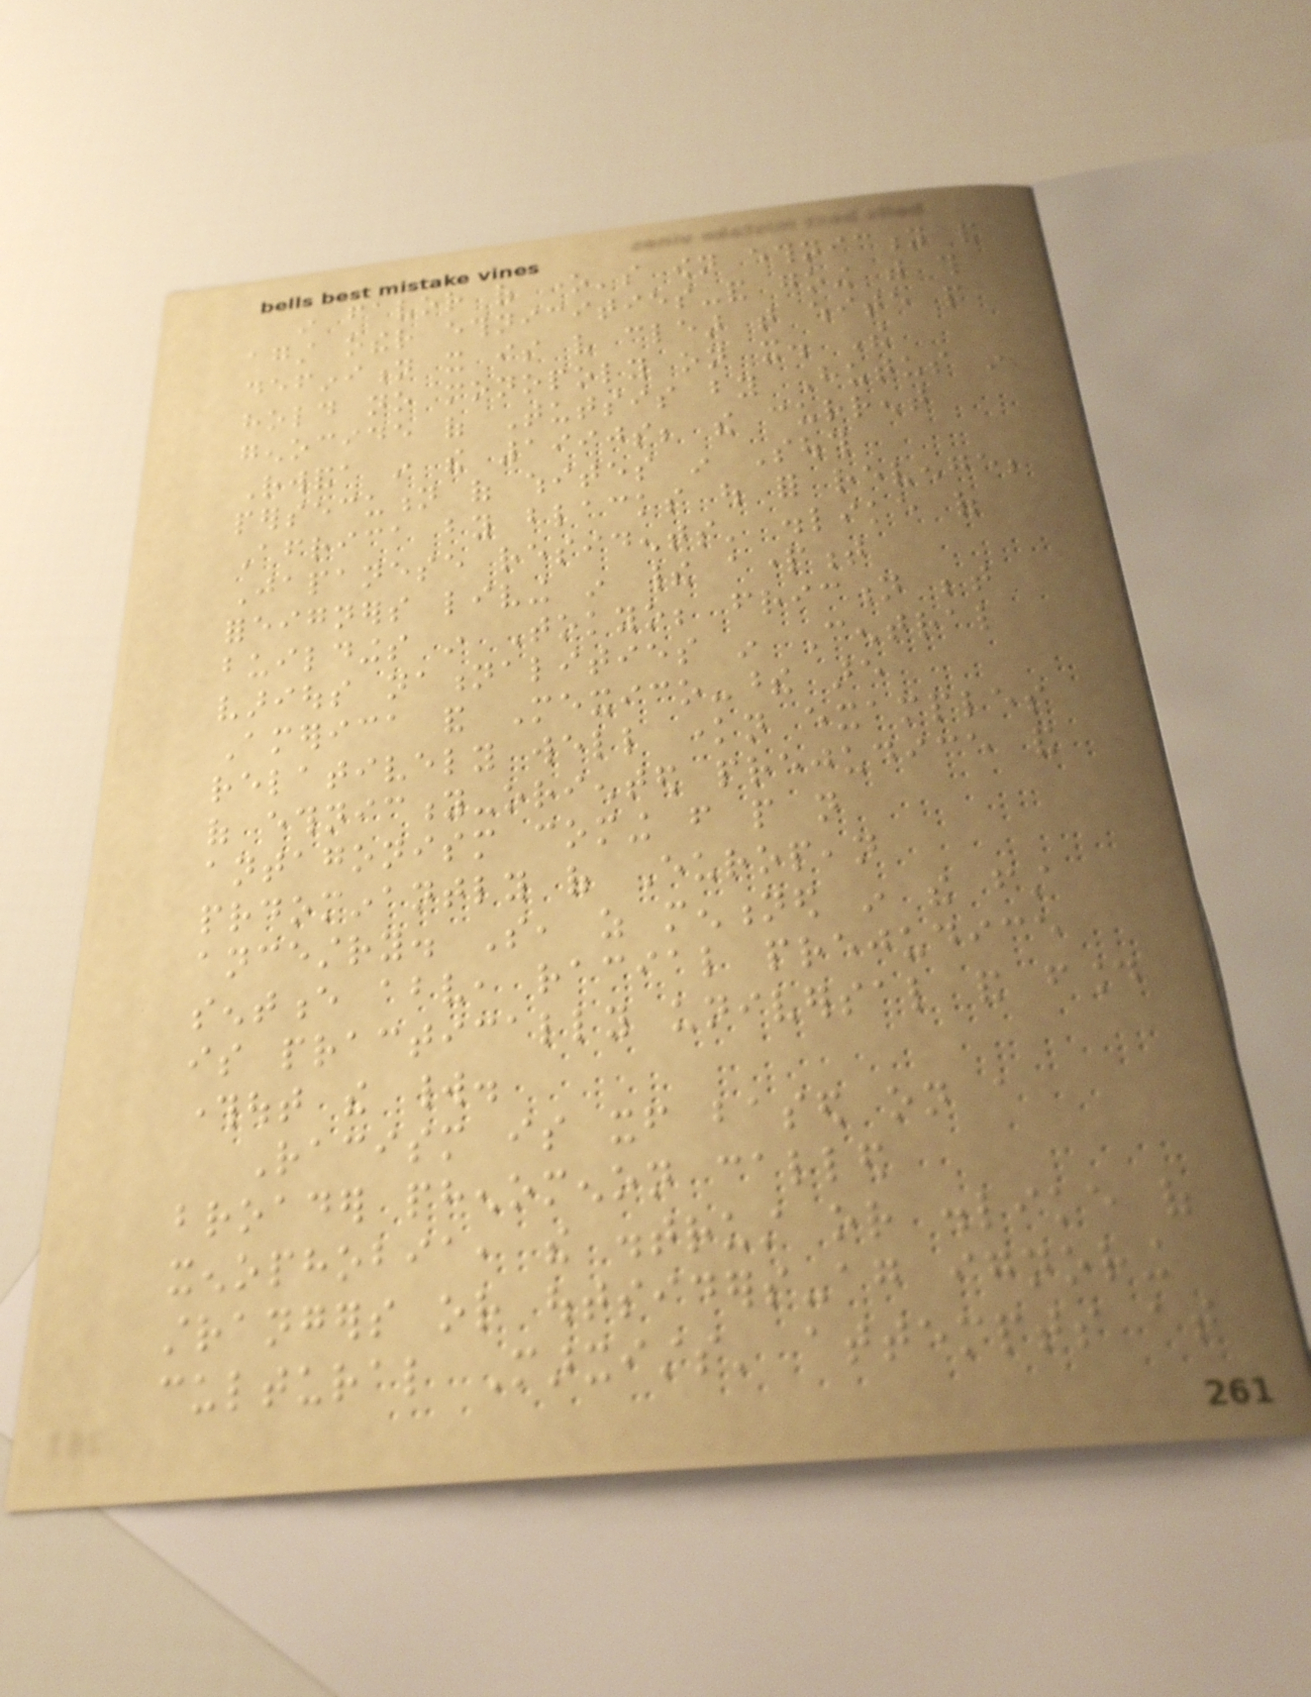in favor of one's own ethnicity and
against other ethnicities-and going with this
definition it is very clear that white people
hold no monopoly on it. The
genocide of Tutsis by Hutus in
Rwanda in the 1990s; the current
persecution of whites in South
Africa by blacks out for revenge;
Japanese residents' dislike of
foreigners living in their apartment
buildings in Tokyo; friction between
various nationalities in Central
America and Mexico-these are
relatively well known examples
of ethnicity-oriented prejudice and
antagonism coming from people not
prdominantly of European
ancestry. So, as mentioned in the first
sentence above, racial prejudice
is practically universal and found
throughout the world.
Racism is itself based on a
broader phenomenon called
xenophobia, the distrust or dislike of
strangers or outsiders-again ignoring
cultural Marxists' attempts at
